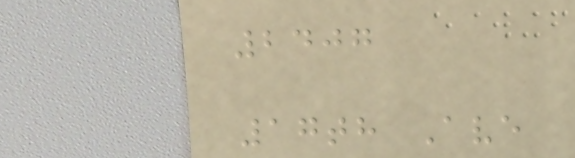2407
17th Ave
